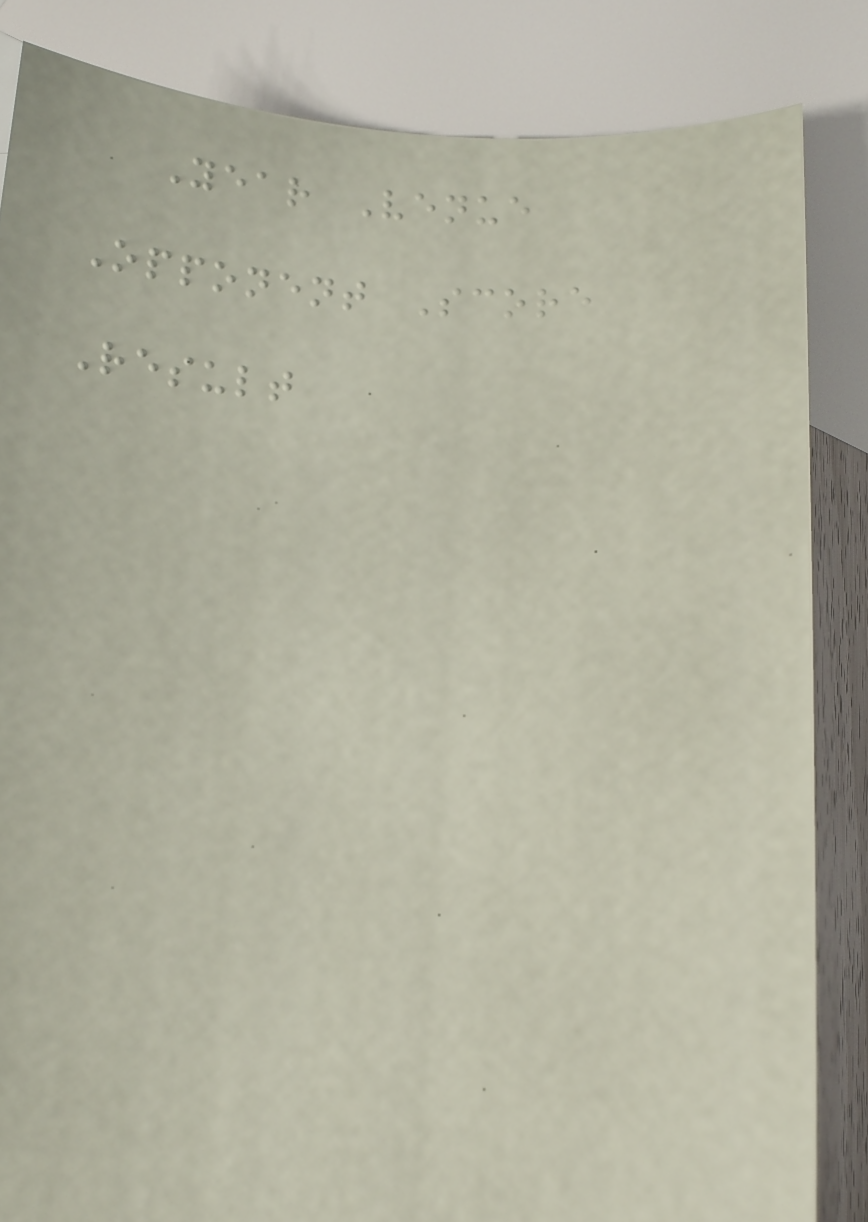Year Venue
Opponent Score
Result
